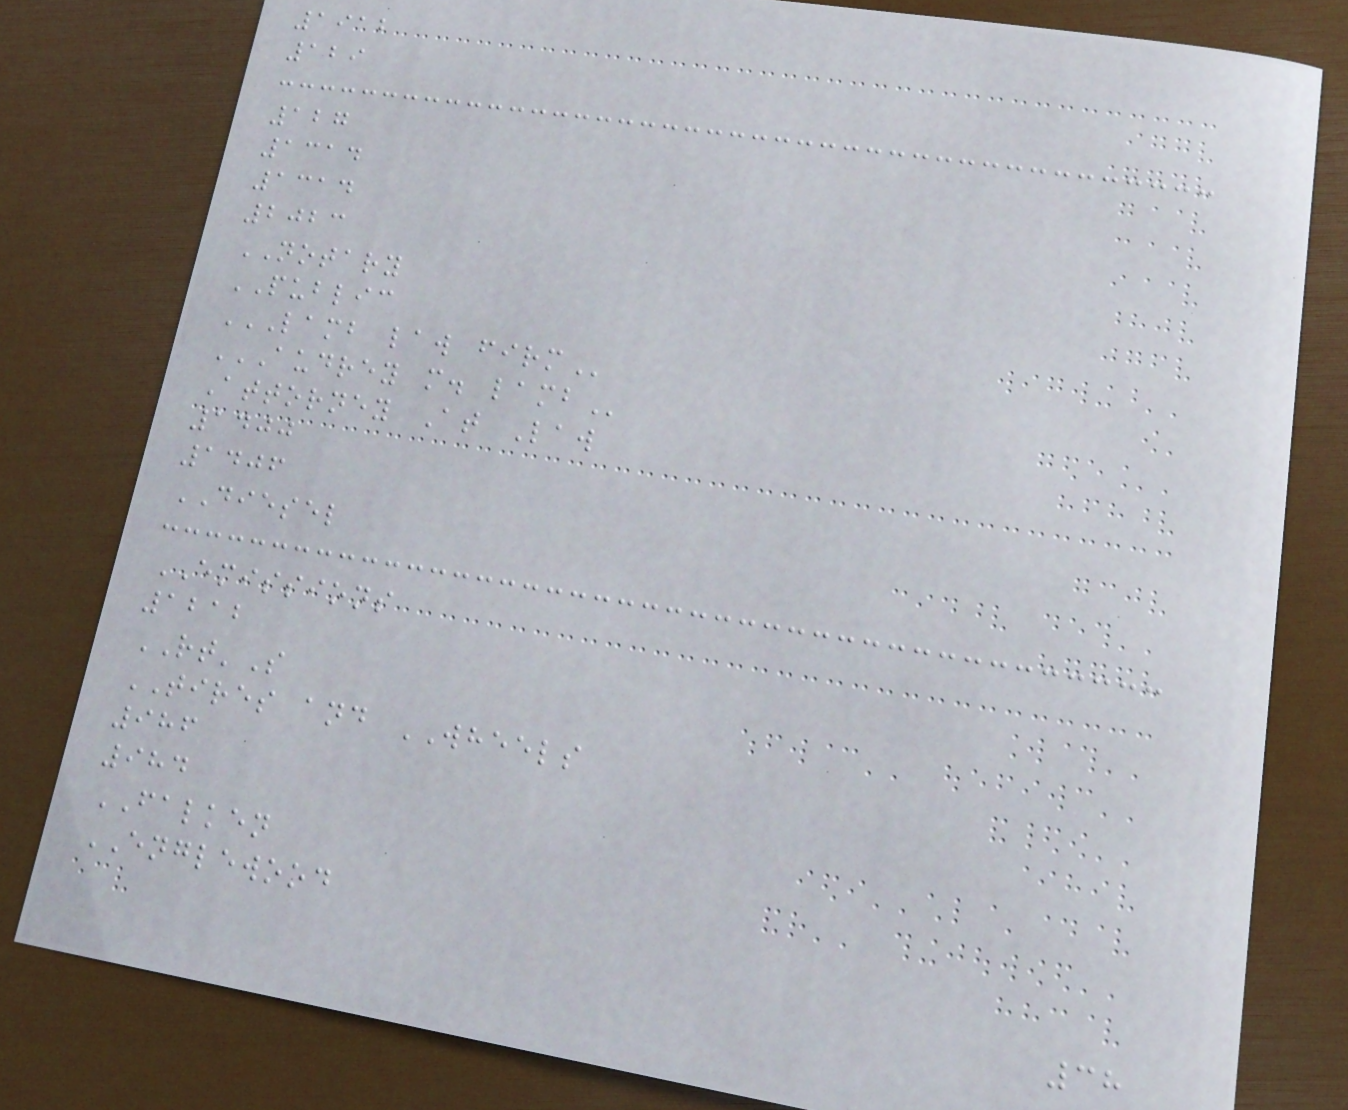1912
129
127
1314
1314
2023
NOTARY
PUBLIC
LAMB LAW FIRM
AUDREY M. LAMB
Attorney At Law
1400
1406
DIESEL
EMISSIONS
1212
RT'S
TIRES and WHEELS
986
984
FALKEN
ENGLEWOOD
38
